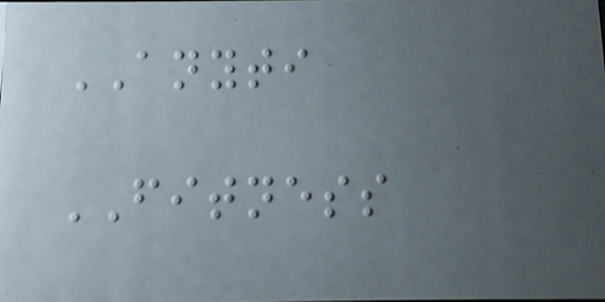ANYTI
FITNESS
